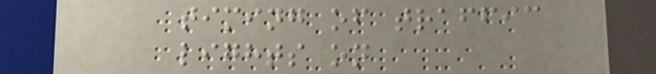timing of traffic
lights on
